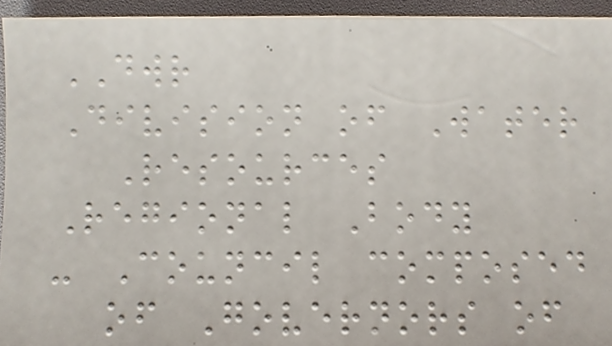DWR
Division of Water
Resources
Regional Body
- Council composed
of Governors of
